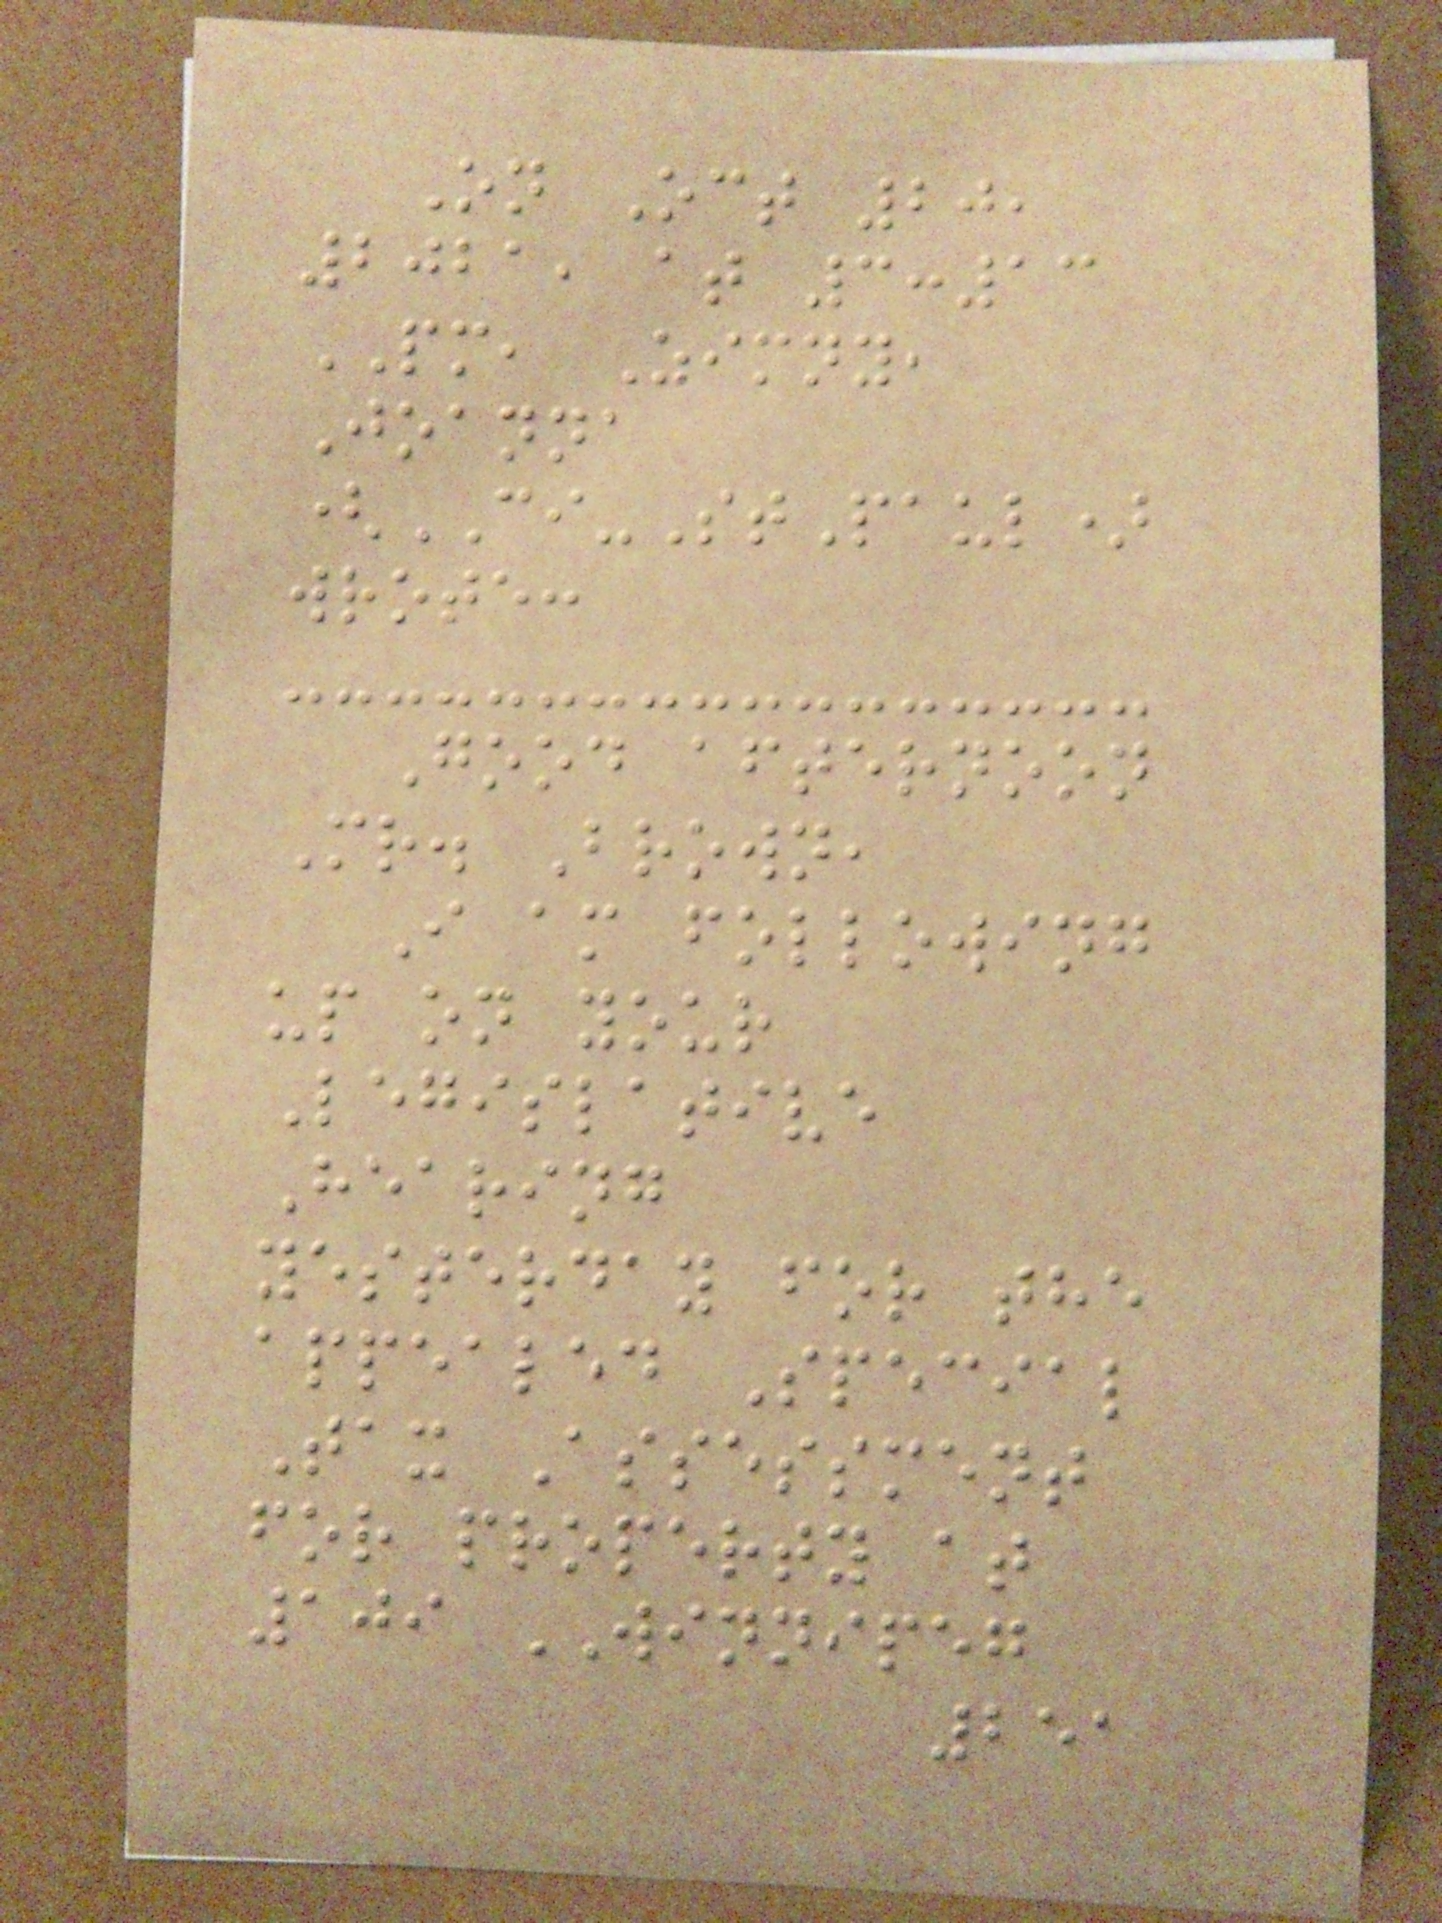On Oct 20,
2021, at 3:13
PM, Zimny,
Joanna
(CI-StPaul)
wrote:
Good afternoon
Mr. Brown,
I am following
up on your
Legislative
Hearing
yesterday for the
appealed Special
Tax Assessment
for property at
109 WINNIPEG
251
